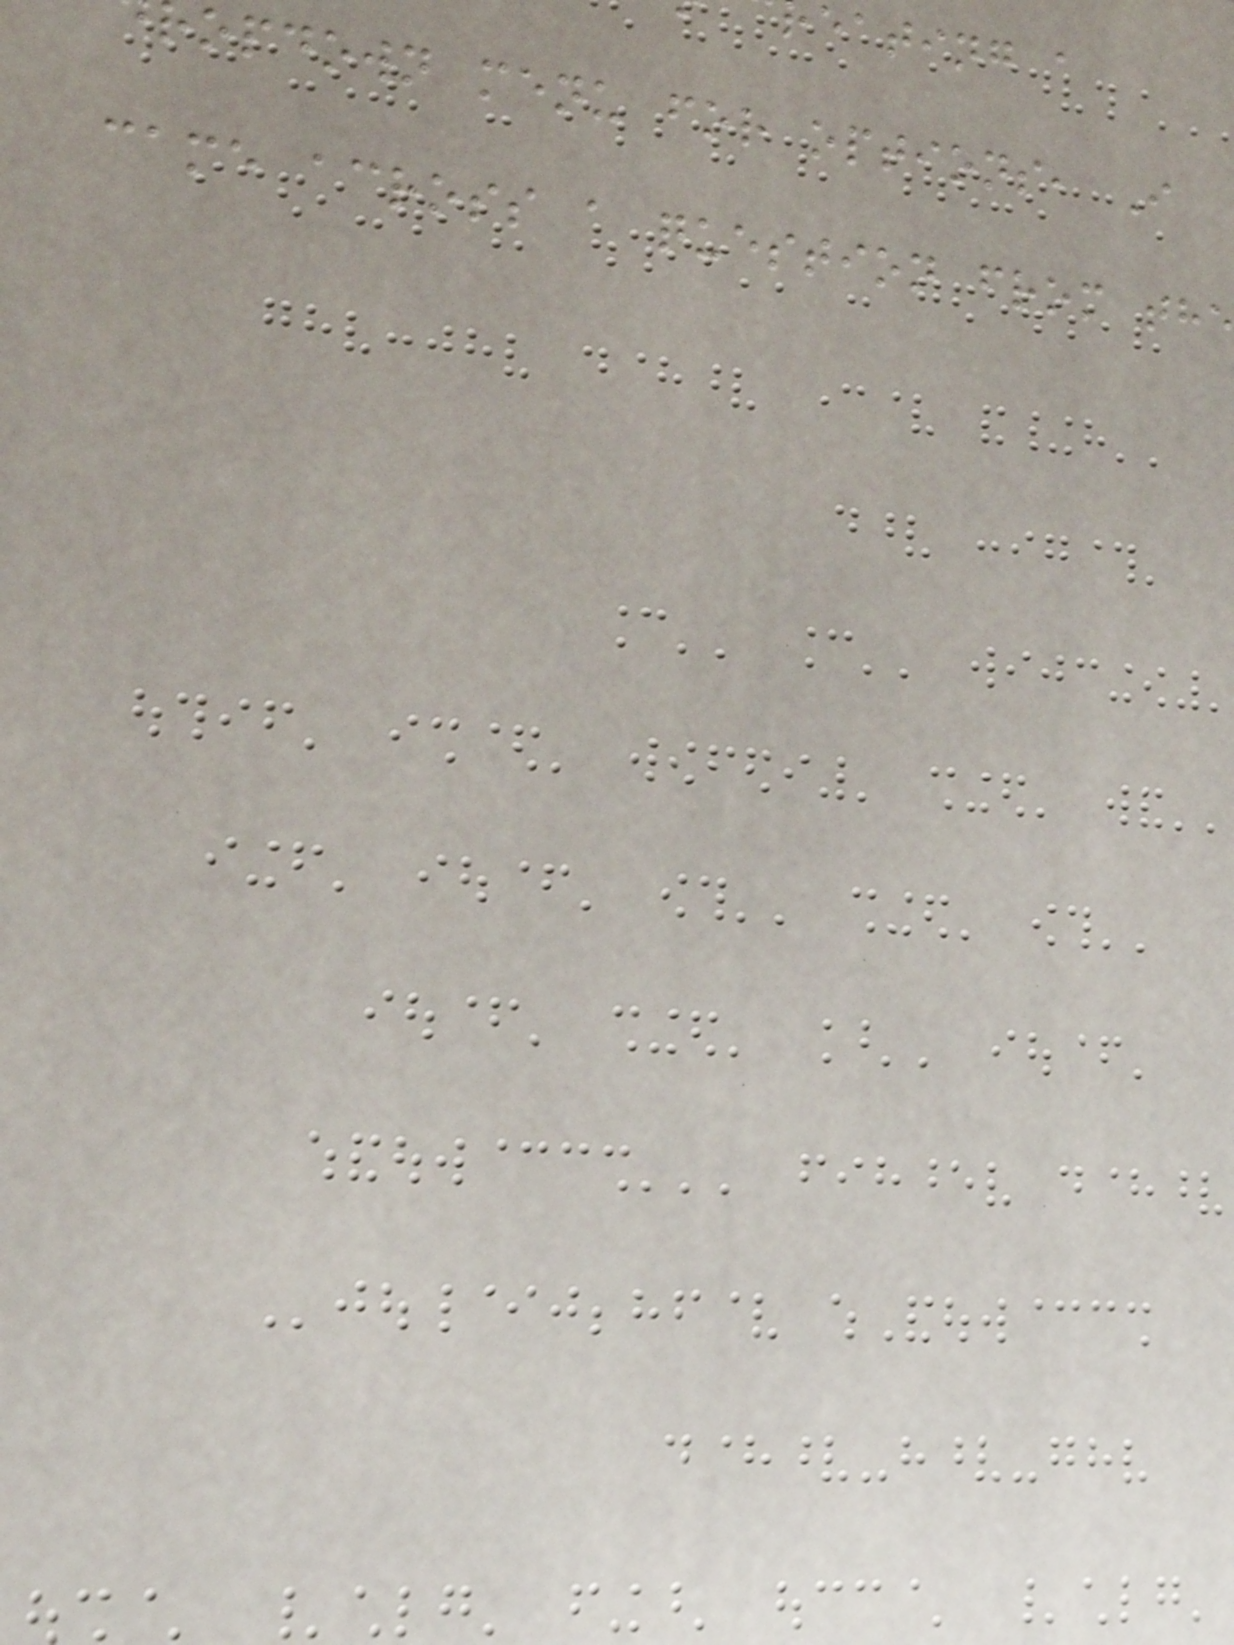eating a
opdown menu for options, I
came across a question from th
